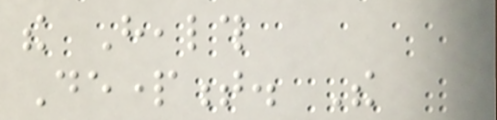the Health
Department. The
